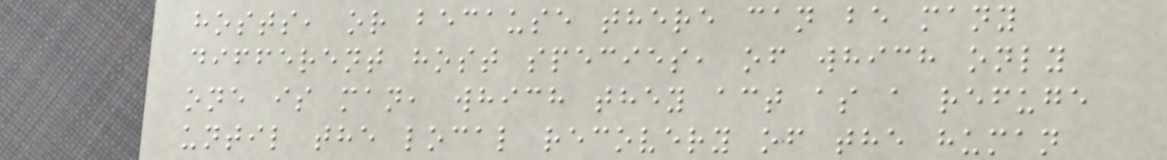hosts, or because there can be many
different host species, of which only
one is man, which they act as a refuge
until the local recovery of the human
